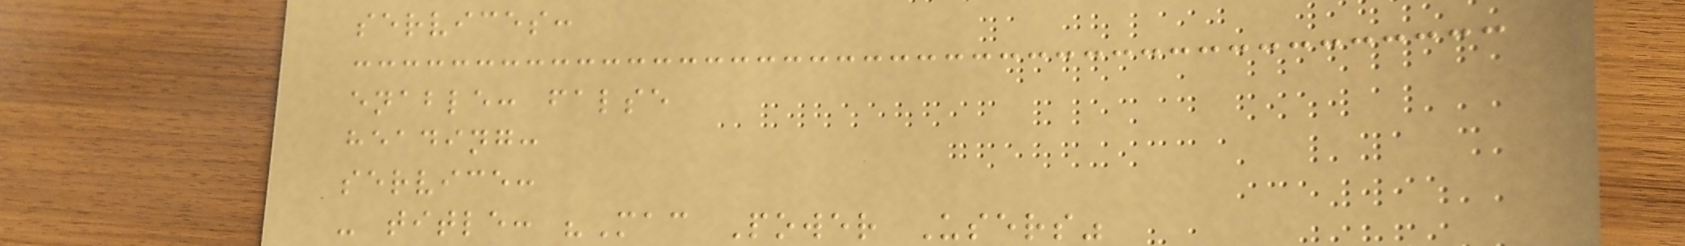services:
enable: false
heading:
service:
- title: "Mac Power Users"
